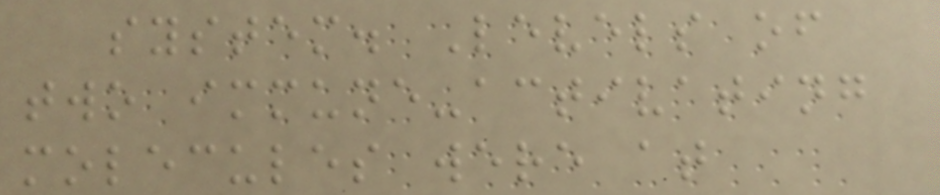system. Levels of
two immune-activating
molecules were at
